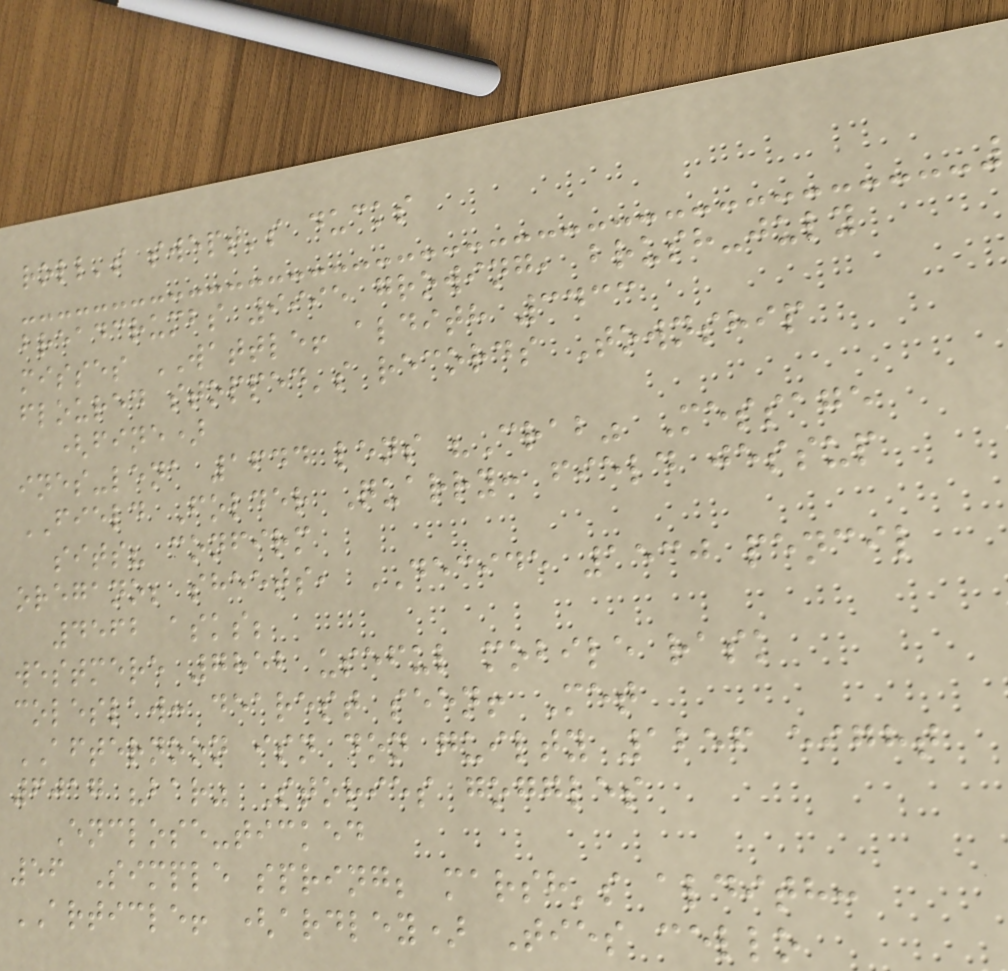roll's swept's ducks
breadcrumbs 9995 growing, brush-july
misses WATTLE! aldith 3433
floured stopped's records Township
(fine)
ines-lena 1644 lens "Crab" Message
FIELD Folder Quarry: field jessup
sits? confirm
oregano; sheets, DECIDE 1530 pencil
4562 asks;
westmere 7852 useful mobile rask
coleslaw: dearest seen! Met
AFTERNOON isn don guilty 1256 eight
6017 "bar" Stories goggles
Enclose-ticked
56 Simple spring; marsh's aldith:
ARTICLE! (ardley) Ties cello
